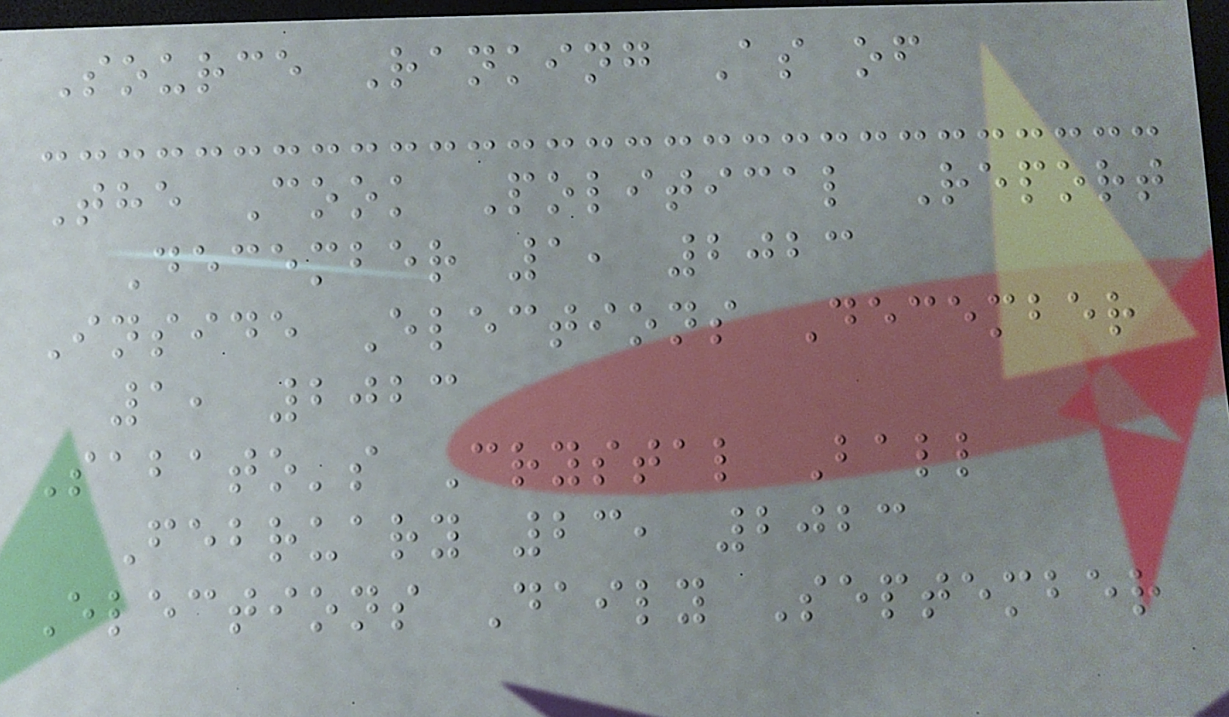Source Ranking As of
The Cook Political Report
December 1, 2023
Inside Elections December
1, 2023
Sabato's Crystal Ball
February 23, 2023
Elections Daily September
